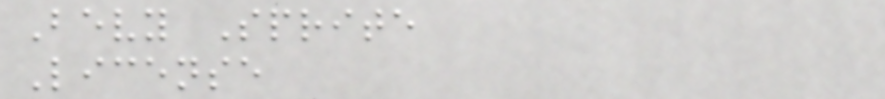Bevy Sprite
License
